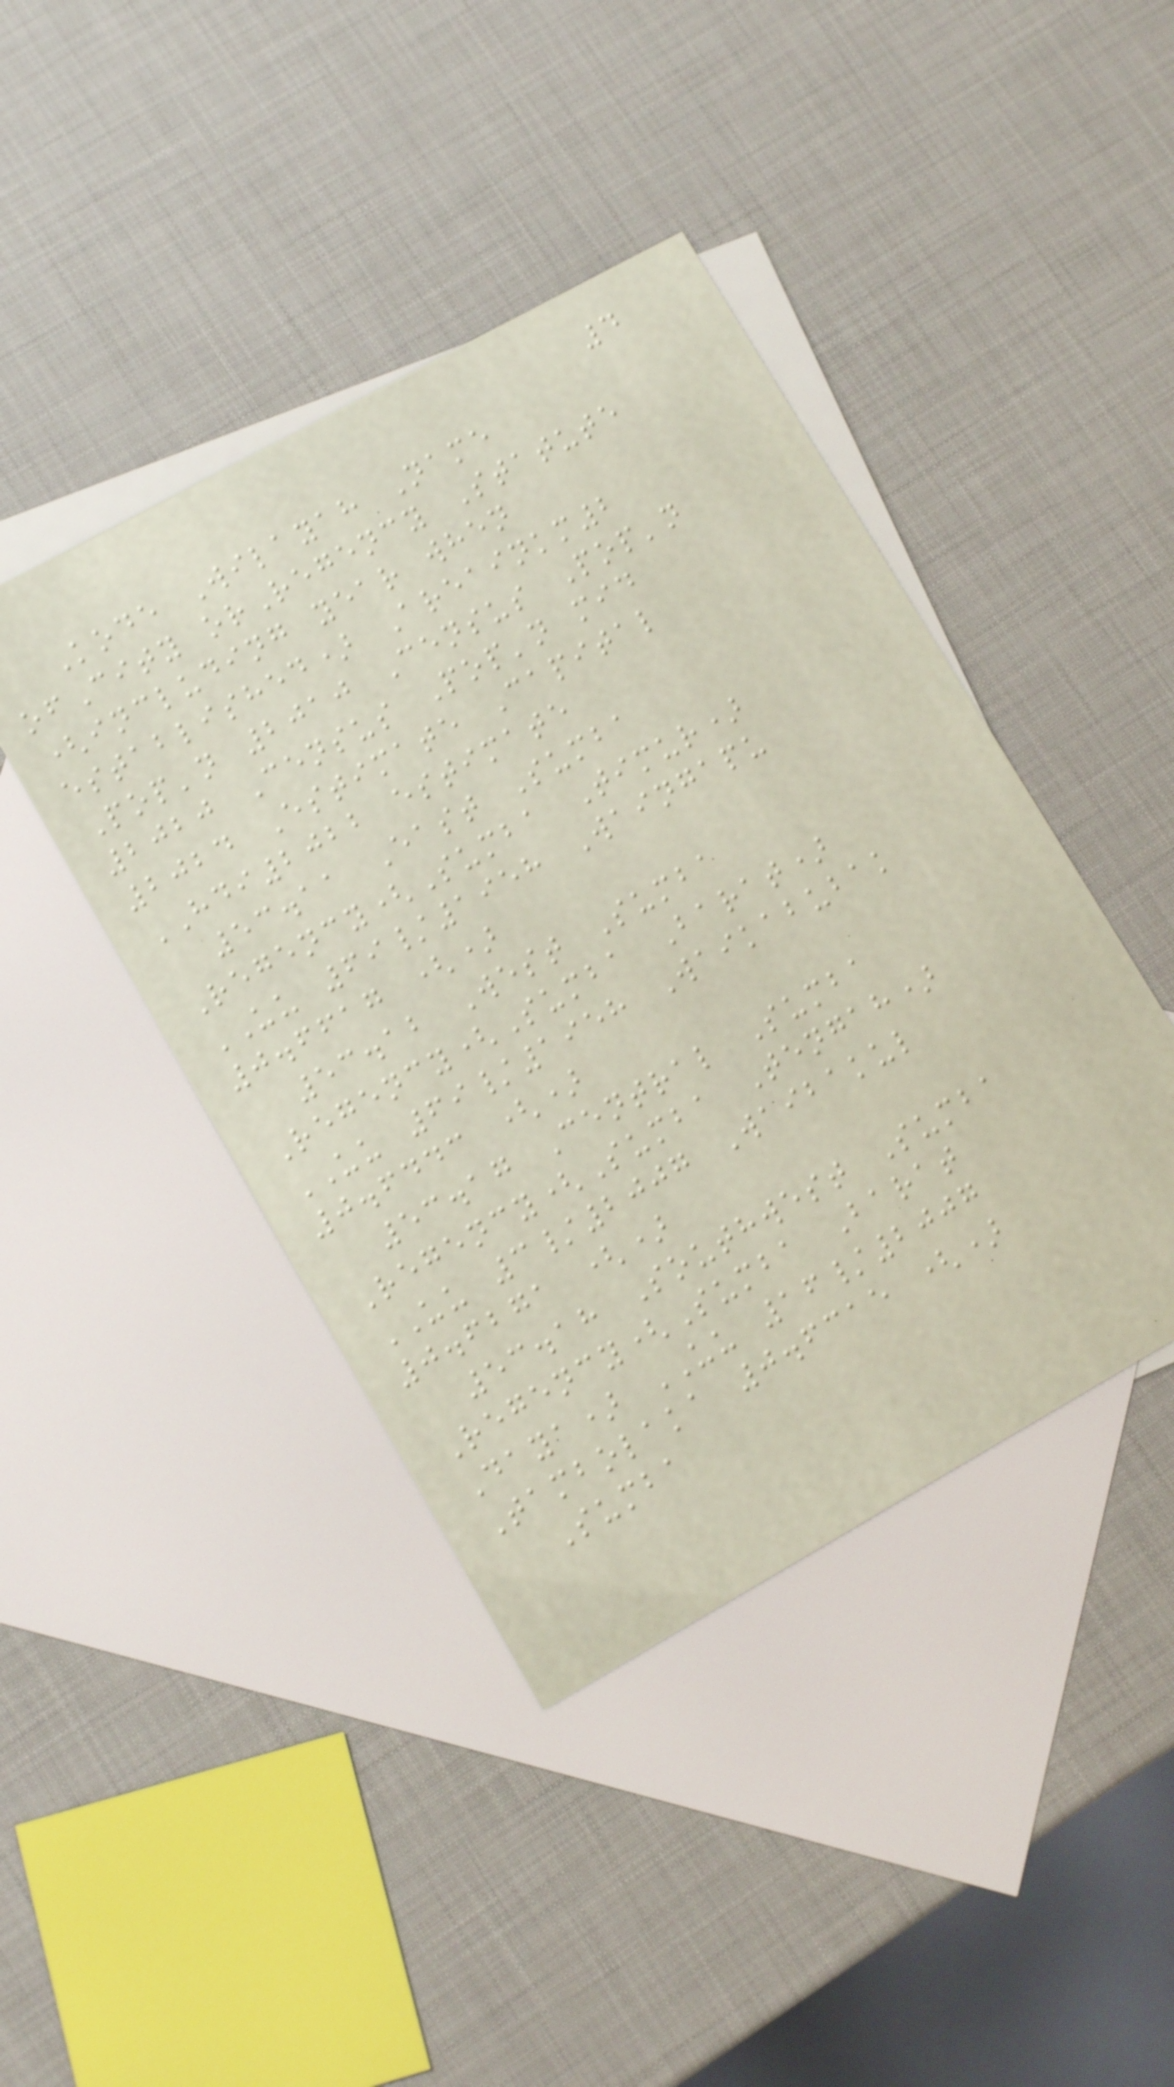4
Kode Wilayah Name
ofCity orRegency Statute
(including year when
established) Areainkm2
Pop'n 2010 Census Pop'n
2020 Census Pop'n mid
2024 Estimate Capital
HDI2022 estimate
53.11 East Sumba
Regency(Sumba Timur)
UU 69/1958 Waingapu
0.6617 ()
53.12 West Sumba
Regency(Sumba Barat)
UU 69/1958 Waikabubak
0.6443 ()
53.17 Central Sumba
Regency(Sumba Tengah)
UU 3/2007 Waibakul
0.6271 ()
53.18 Southwest Sumba
Regency(Sumba Barat
Daya) UU 16/2007
Tambolaka 0.6315 ()
Sumba
